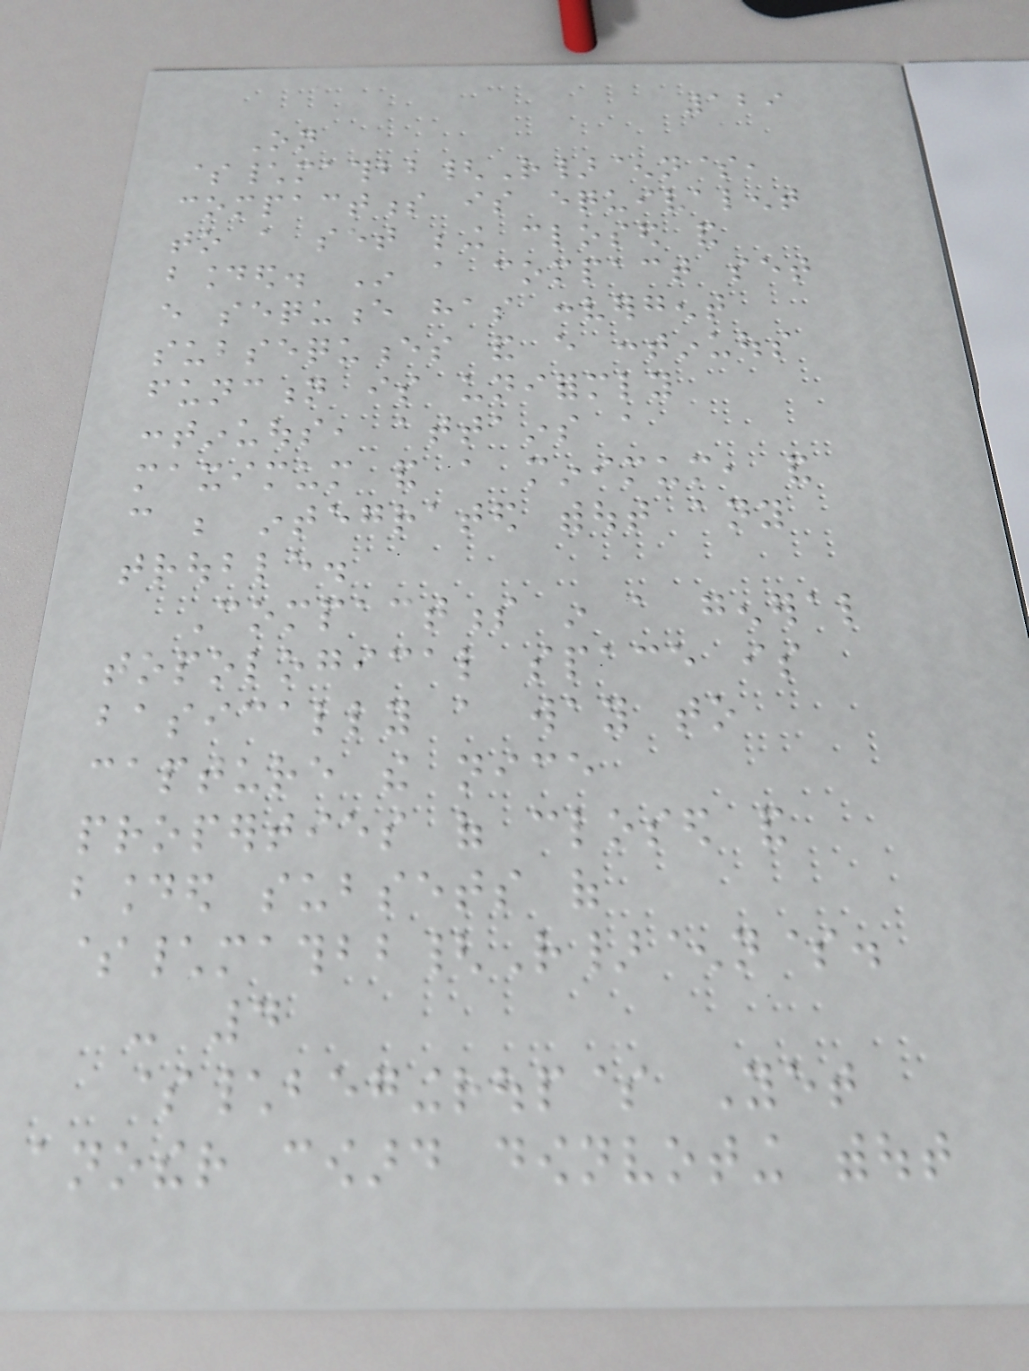129
On
$\mathbb{R}^n$,
compactness is equivalent
to a set being closed and
bounded. In a compact set
every sequence has convergent
subsequences and every continuous
function is uniformly
continuous, attains a
maximum and a minimum, and
can be integrated without any
trouble.
Compactness in a general
topological space is
basically a way to
capture the nice
properties of closed and
bounded subsets of
$\mathbb{R}^n$.
- 4
$\begingroup$ Yet
another coward downvoting without
